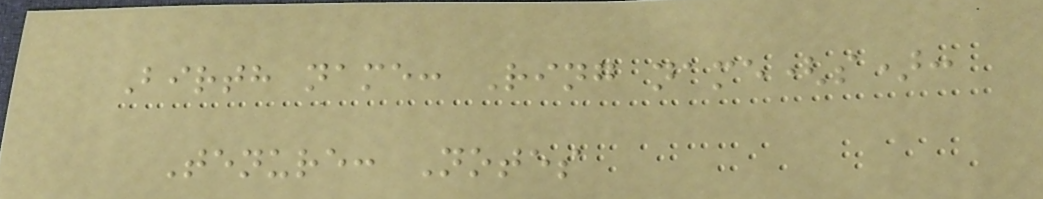Birth name: Ring name(s):
Tenure: Notes
